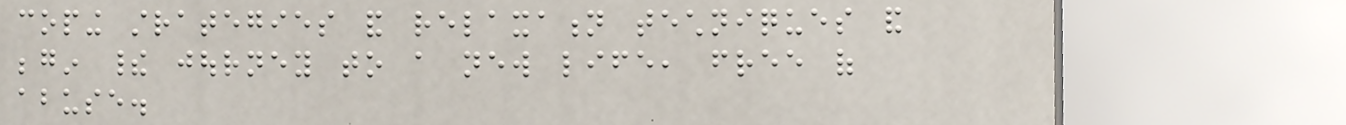coping strategies and relaxation techniques and
begin their journey to a new life, free of
abuse.
